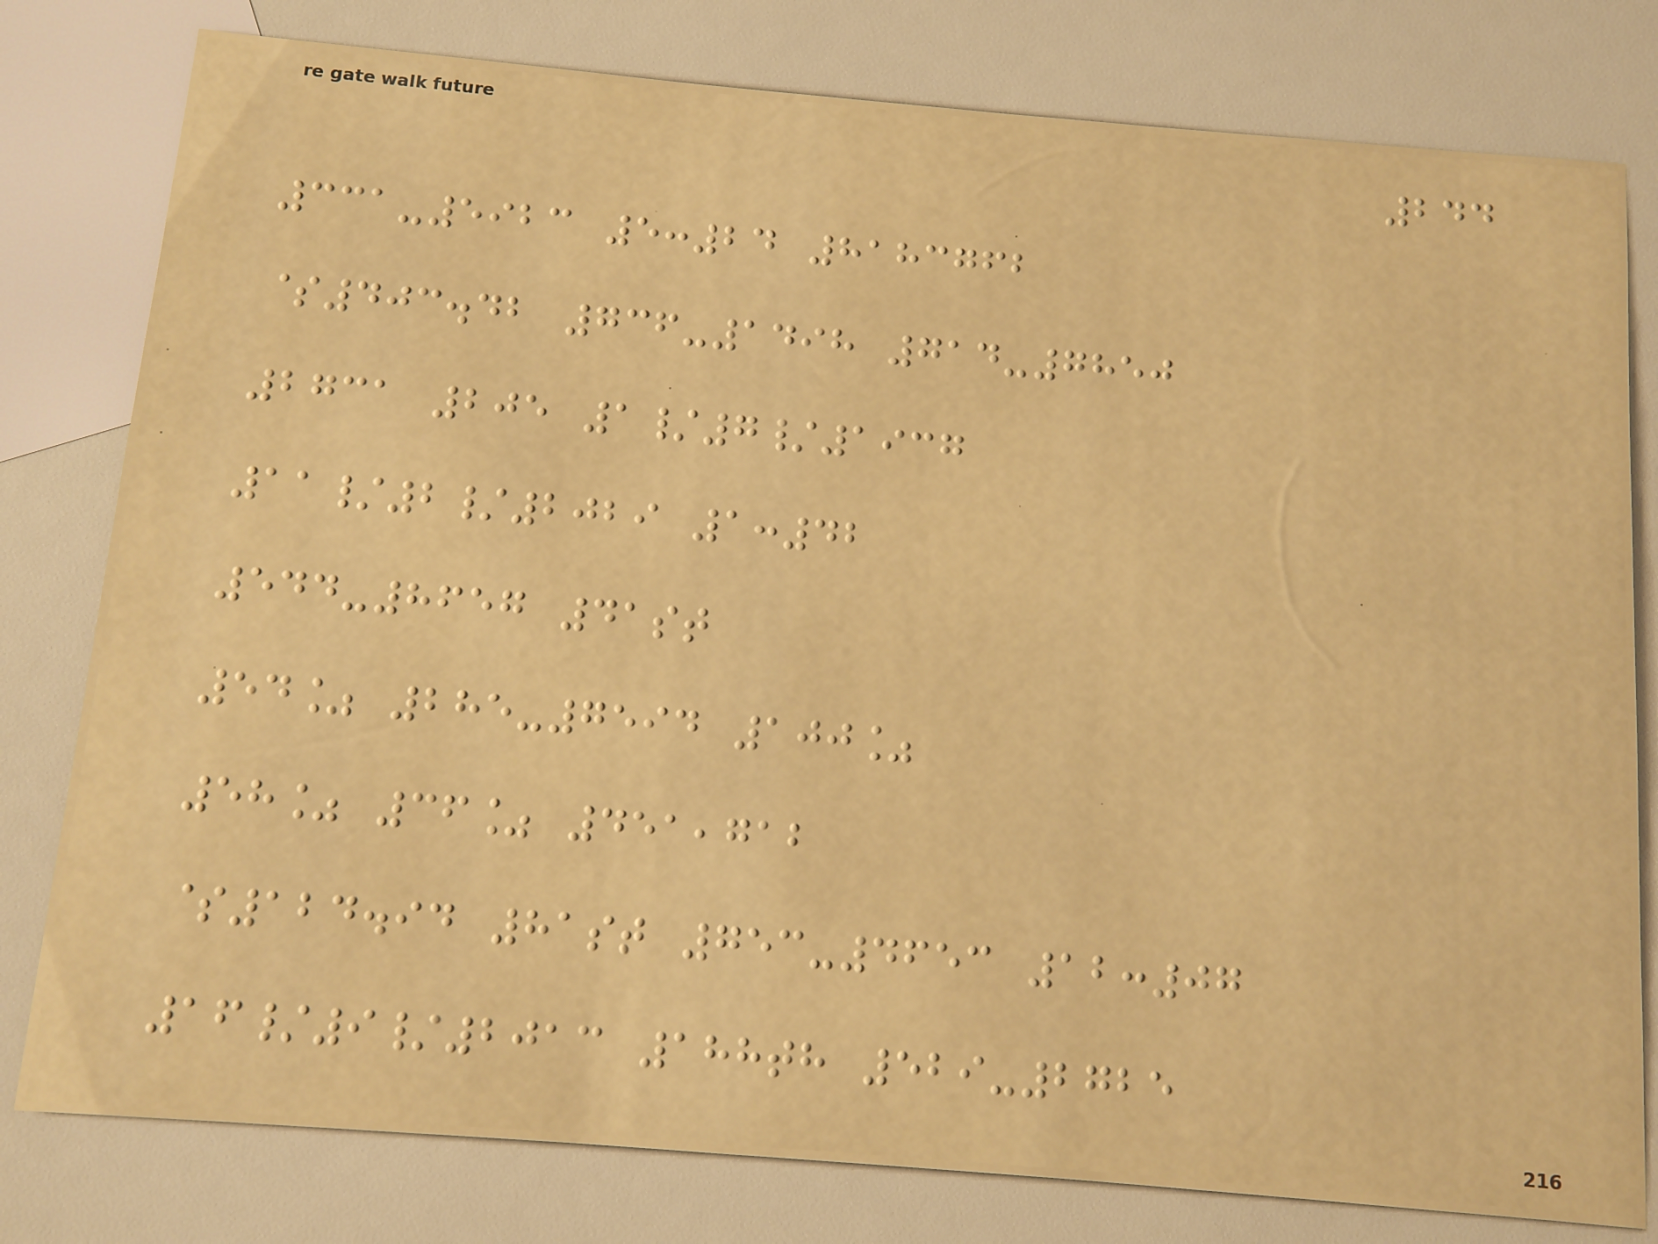244
331-5923 5:24 8183762
$403.42 736-1498 714-7850
2731 205 1/7/1937
11/2/2029 1:42
544-8657 41st
54% 285-7594 100%
58% 36% 451,712
$124.94 81st 753-4653 12:07
16/9/2013 188th 529-2725
